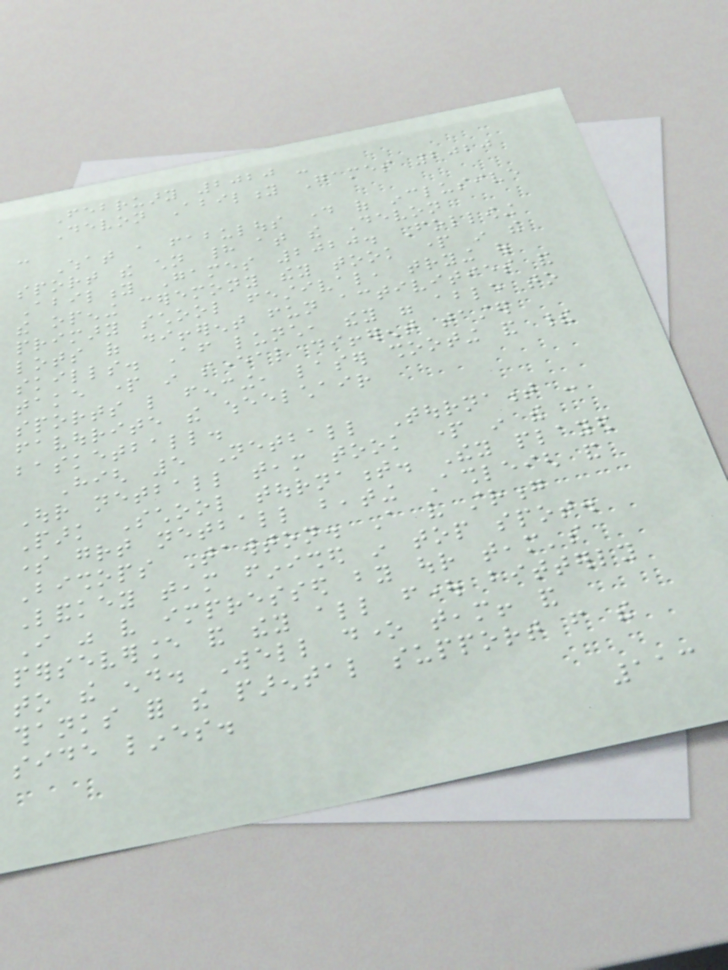February 2020 -
Devon Ability Games 2020
-
What a fabulous day of inclusive
sport the children had at the Devon
Ability Games 2020. Following
the opening ceremony they took part in the
primary school festival, trying out
lots of different fun activities and
skills. After lunch, they were able to
take part in several different taster
sports like fencing, laser shooting and their
favourite the wheelchair
basketball.
High 5 Netball Tournament -
Our netball team took part in the
Park School tournament. They played
some great netball beating Ashleigh and
Bishops Tawton. A very strong
Landkey team finished in top spot.
I was very impressed by our team's
perseverance and they all fought bitterly
to the end. Well done team! and
thanks for the parental support from the
side lines.
113
